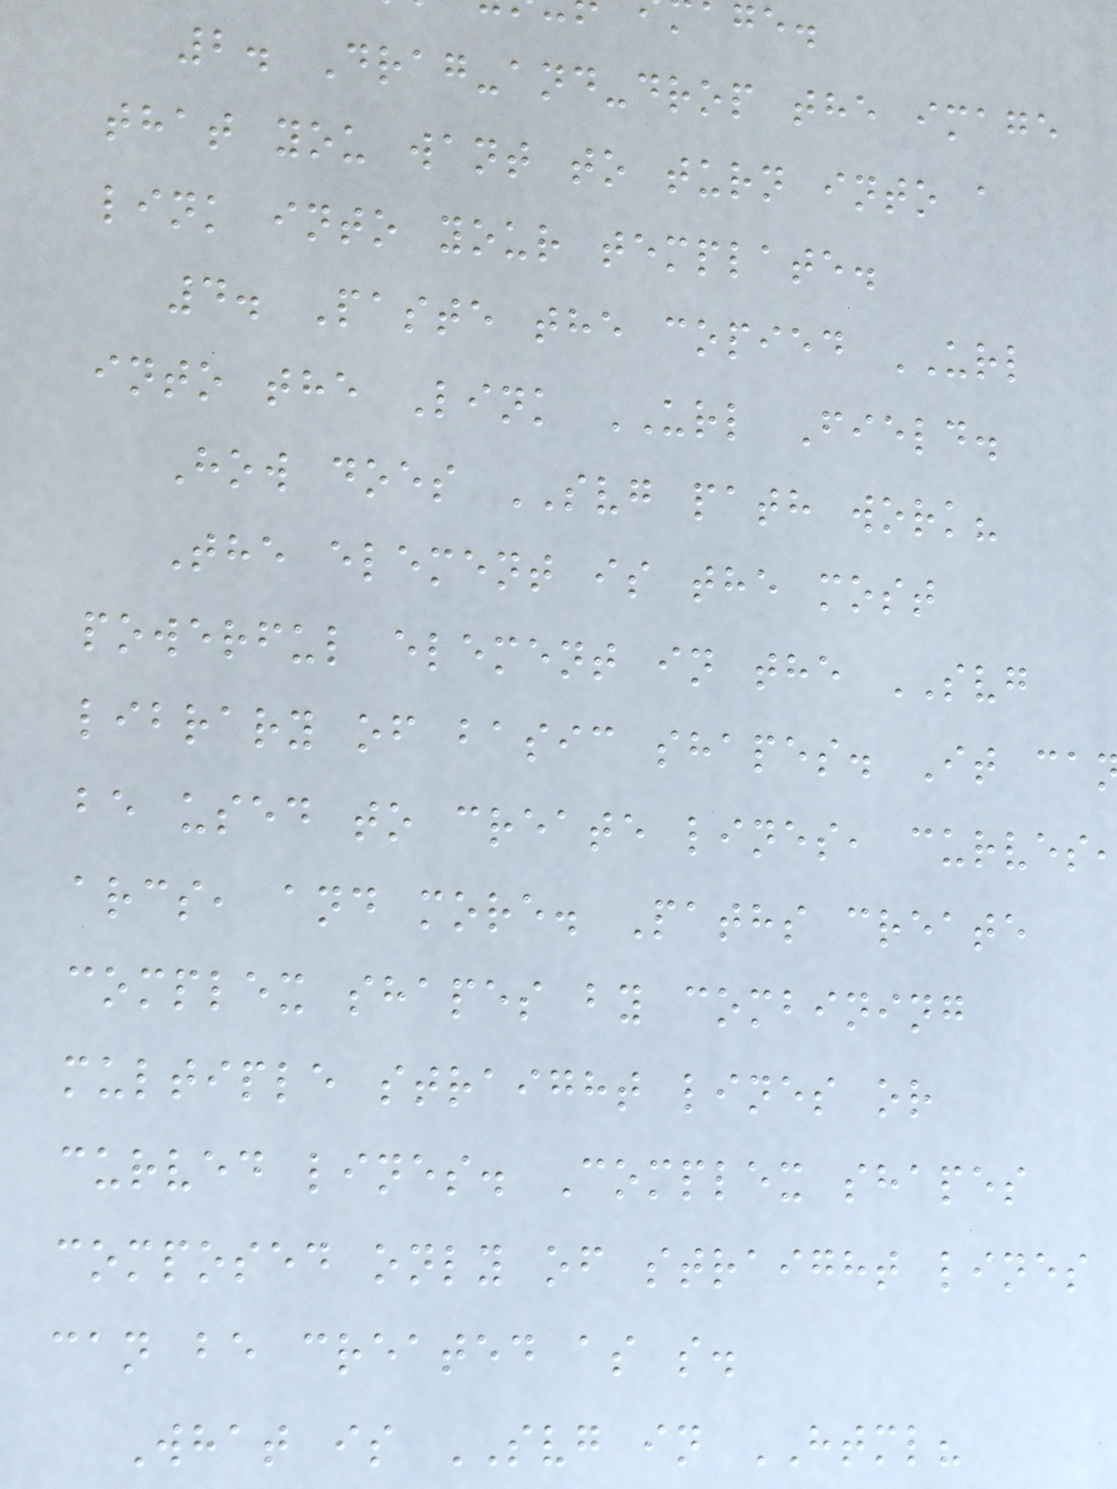2. Drag-and-drop the image
that you want to turn into a
link into your template.
4. Paste the copied URL
into the Link URL Field.
How does SVG path work?
The element is the most
powerful element in the SVG
library of basic shapes. It ca
be used to create lines, curves
arcs, and more. Paths create
complex shapes by combining
multiple straight lines or
curved lines. Complex shapes
composed only of straight lines
can be created as s.
What is SVG in HTML?
